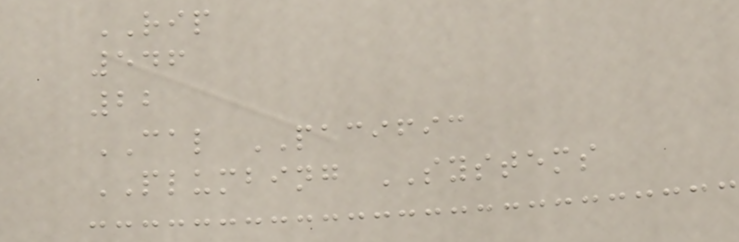RIP
546
22
CAL PACIFIC
PLUMBING SYSTEMS
